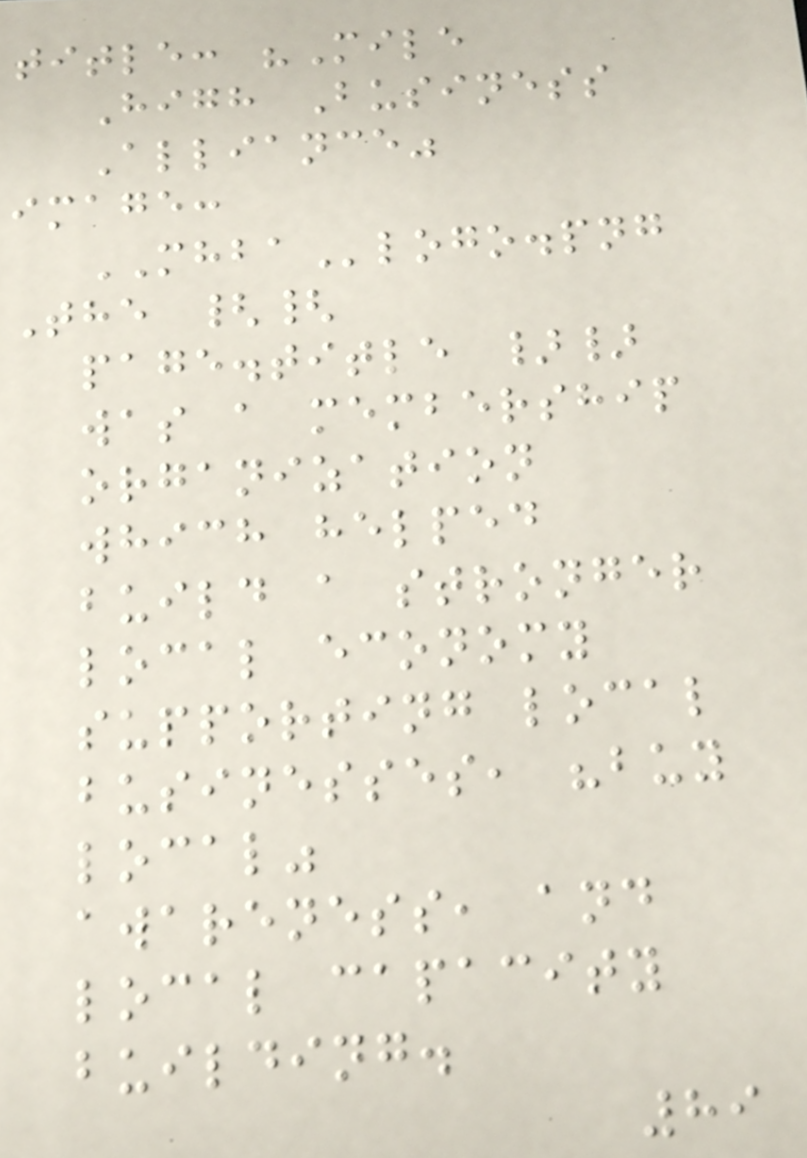title: "Mile
High Business
Alliance"
image:
MHBAlogo.png
The {{
page.title }}
was a membership
organization
which helped
build a stronger
local economy
supporting local
businesses, "buy
local"
awareness, and
local capacity
building.
89
